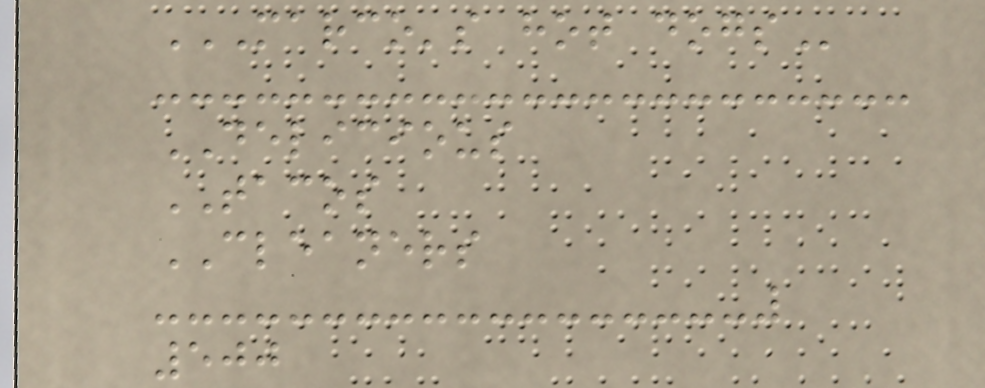MARCO'S HOT DOGS
DELICIOUS
TACOS
CLEANERS
500
